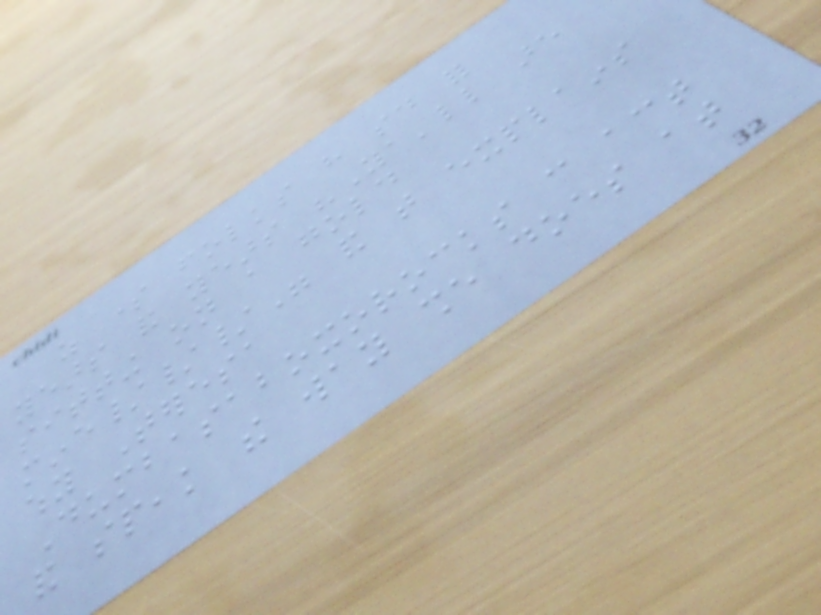as some folks have said for
years and years "Ya'll are
sitting on a gold
mine///" and that explains
why Teresa
Dumbasaboxorocks can act
and speak the way she does at
